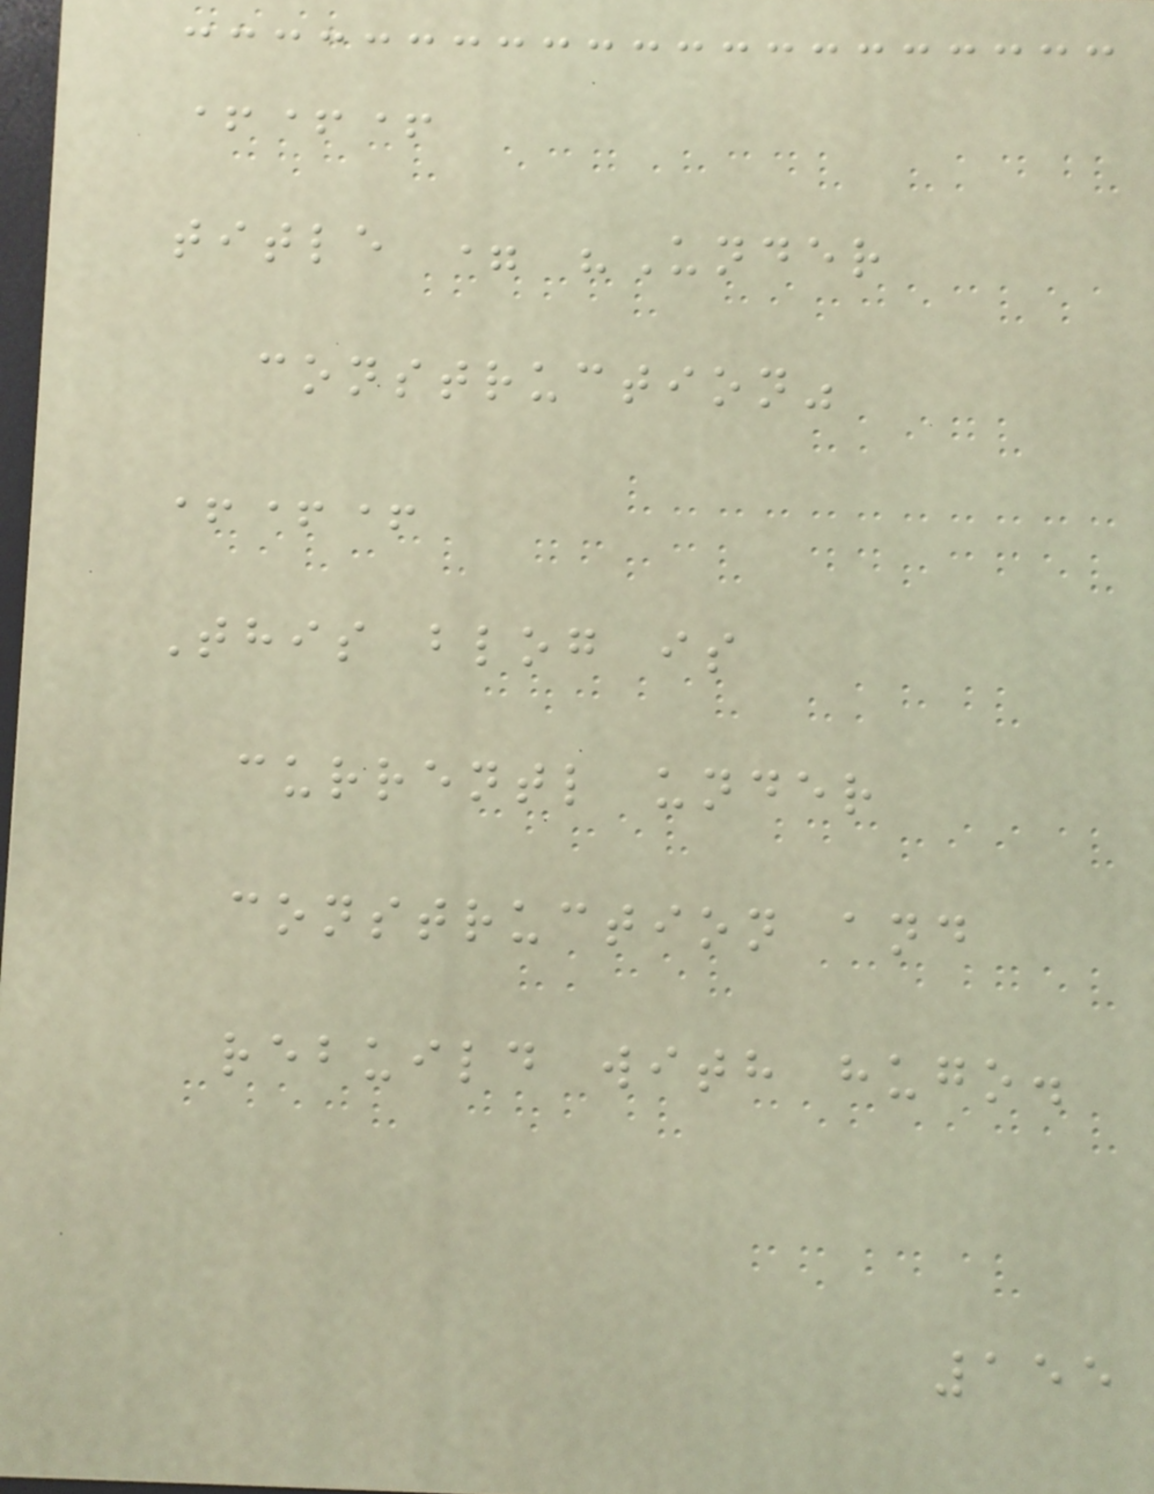+++
title = "Under
construction"
+++
This blog is
currentl under
construction and
rebuild with hugo.
155
